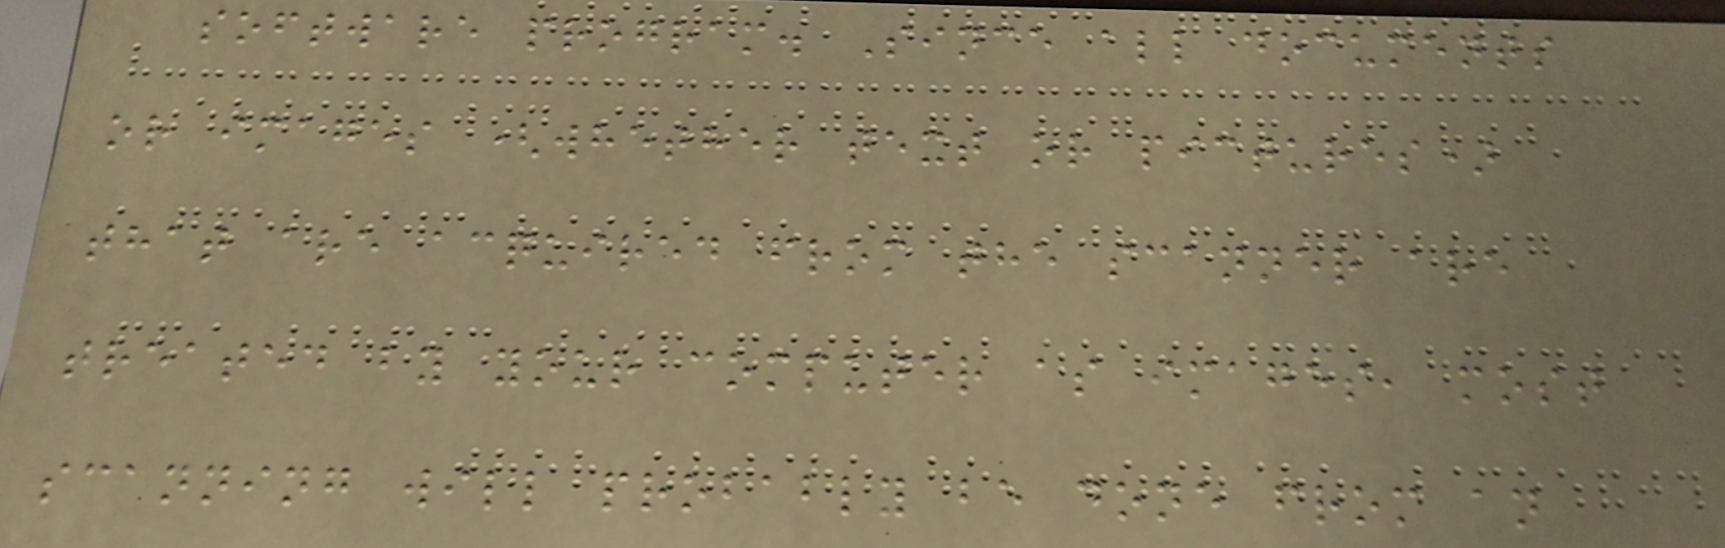software program. Since all documents
or images (whether text or pictures)
that are acquired from the scanner are
treated by your computer as images, most
scanning will probably be done from an
